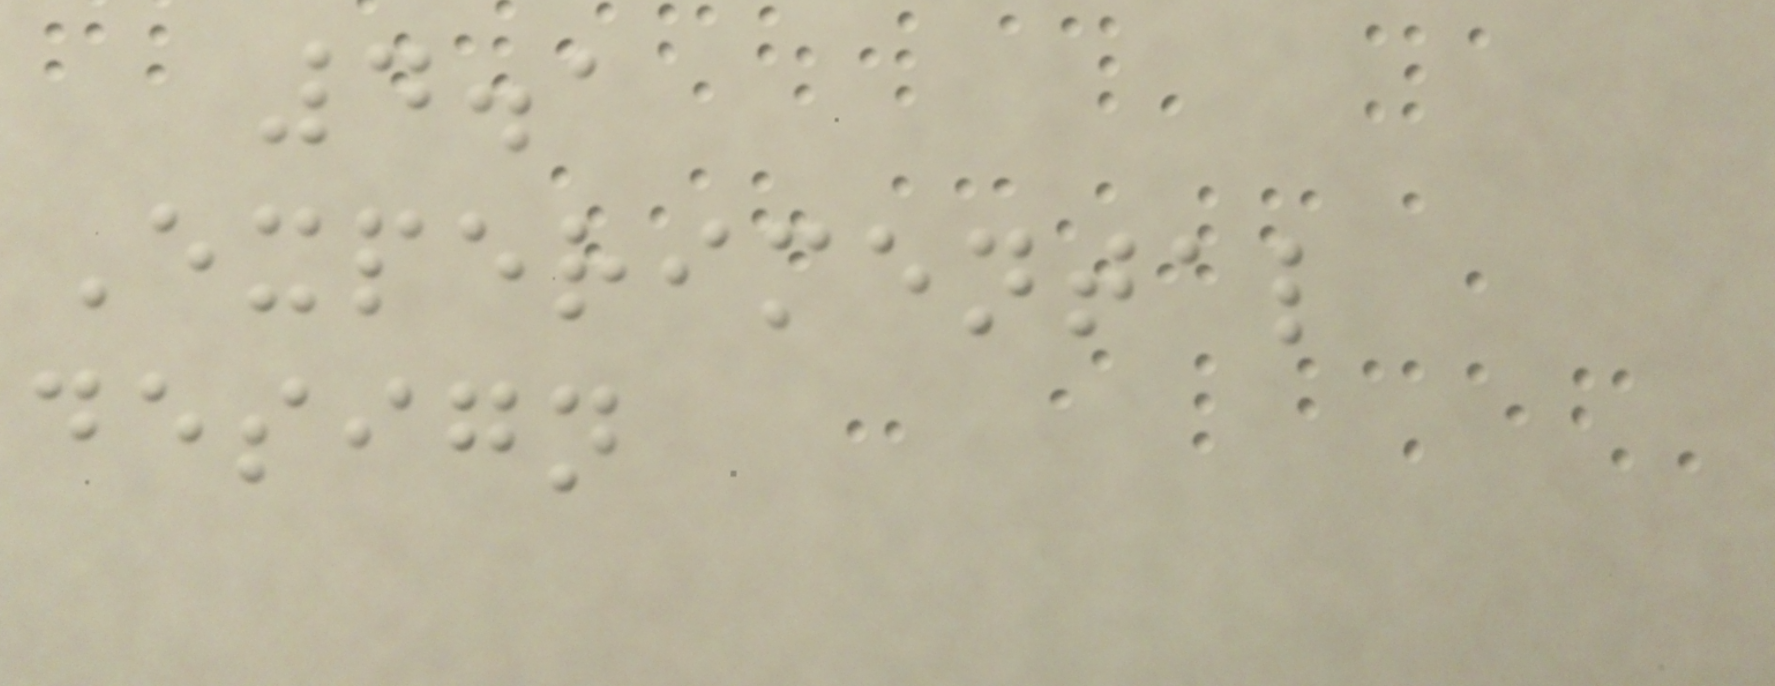4.1
Experimental
design
